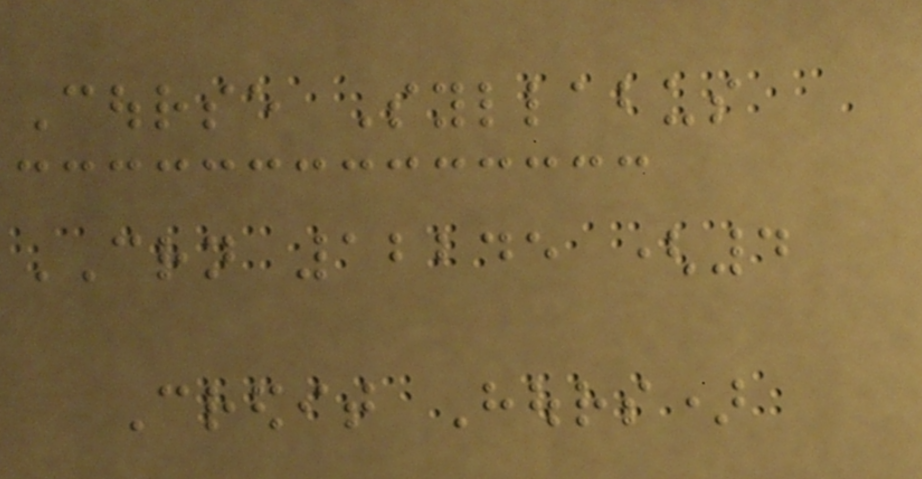Course Syllabus
CRN 12245 (4
Credit Hours)
